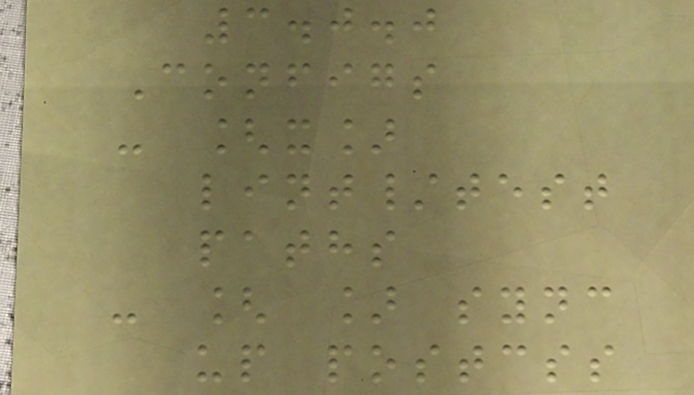3.0.0
Configs
- [x]
lint/test
paths
- [ ] sync
up postcss
